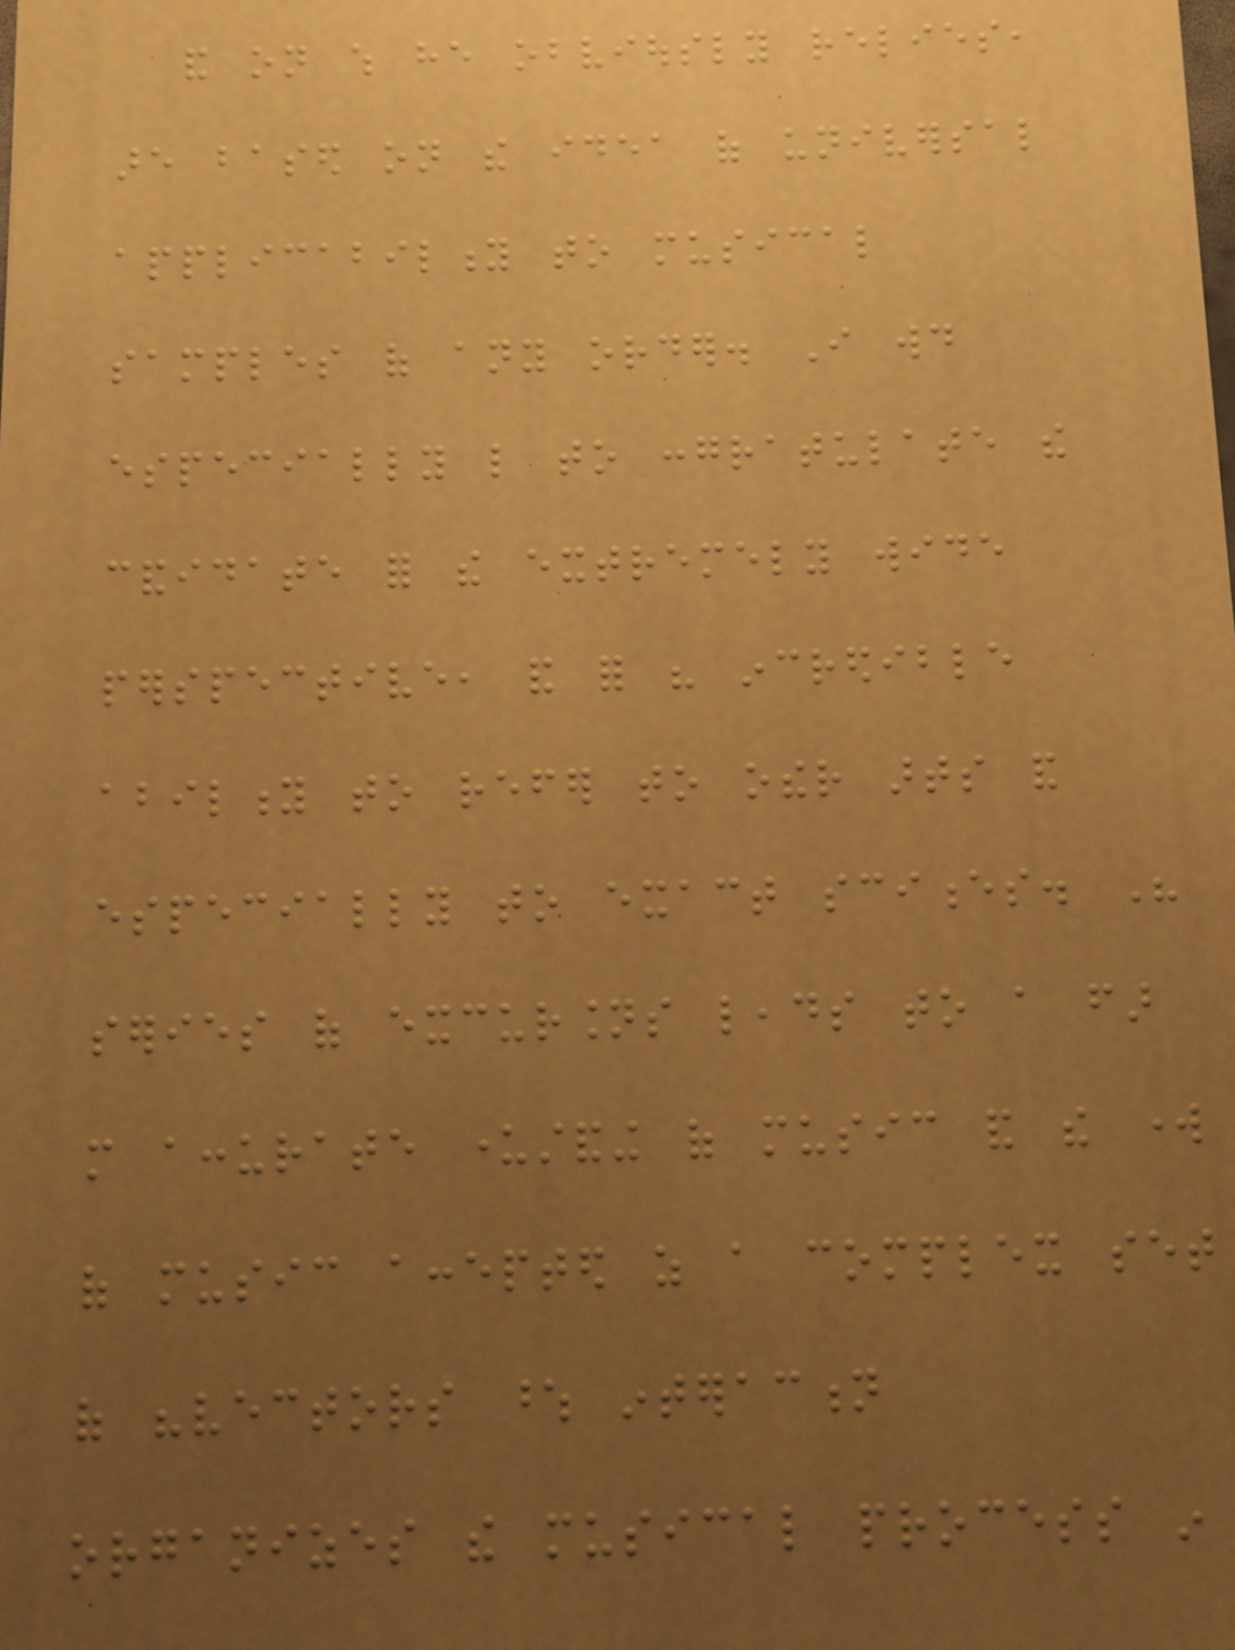and on which he obviously relies,
are based on the idea of universal
applicability to musical
samples of any order. I would
especially like to congratulate the
candidate for the extremely wide
perspective, and for his incredible
ability to refer to other arts and
especially to exact sciences. His
series of excursions leads to a far
more accurate understanding of music and the work
of music accepted as a complex set
of "vectors whose interaction
organizes the musical process in
